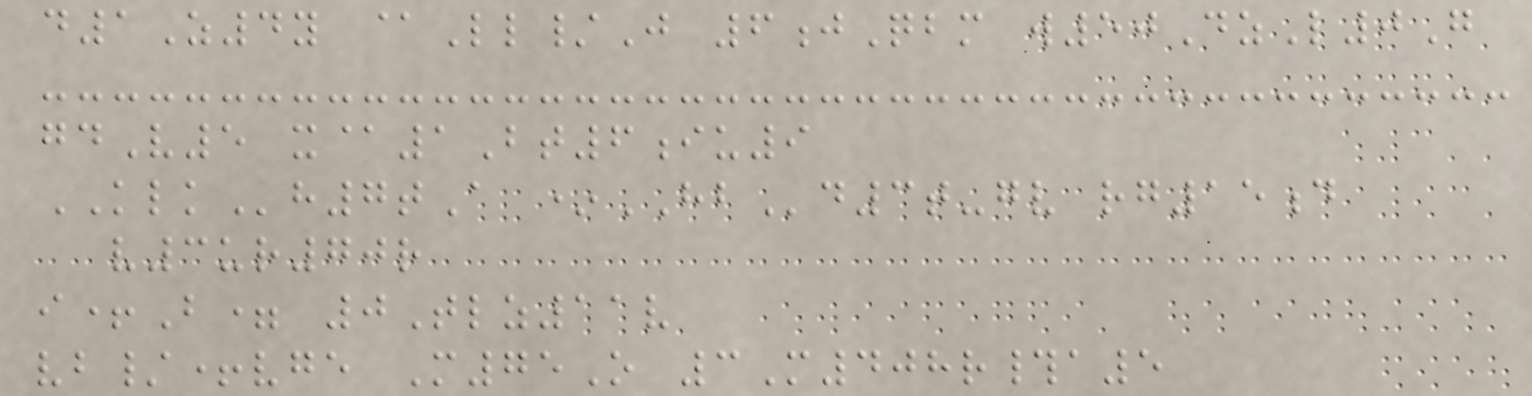d1Z4y @Ll/J 6jQbm w50DzL0G
gdV5 x@1Bt6iu9
KLKh7tA *HBd3t-gv rg15d
v3ur70r
i+B= 0Tlz11v
vb/+vge M75O 3M408r#a5
